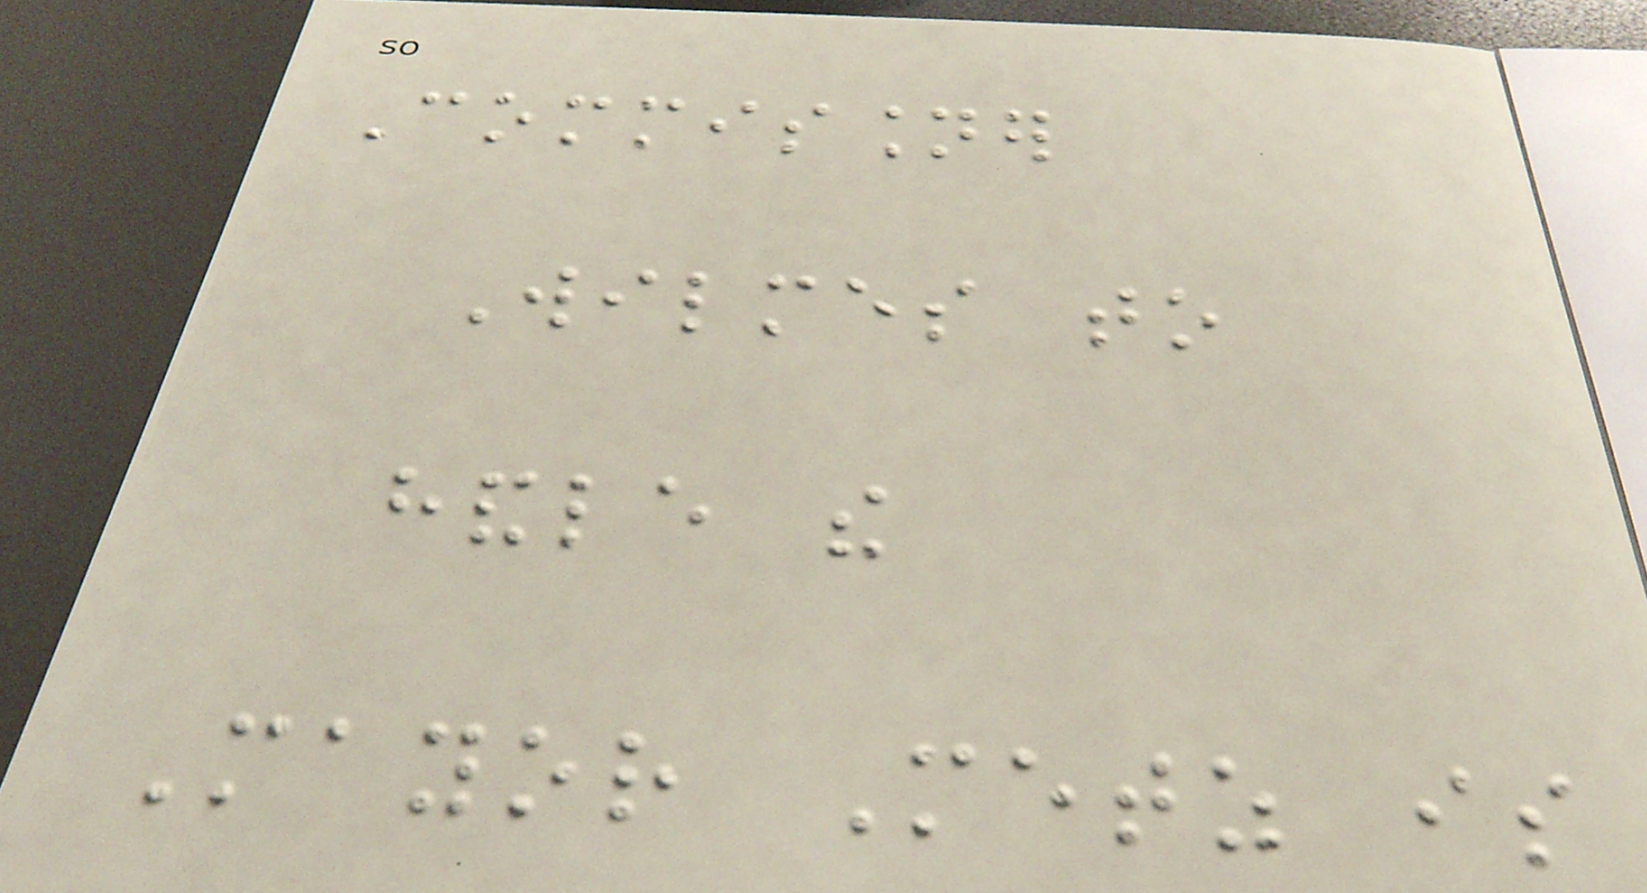Commissioner
Wilmes to
handle the
Mayor Metz is
